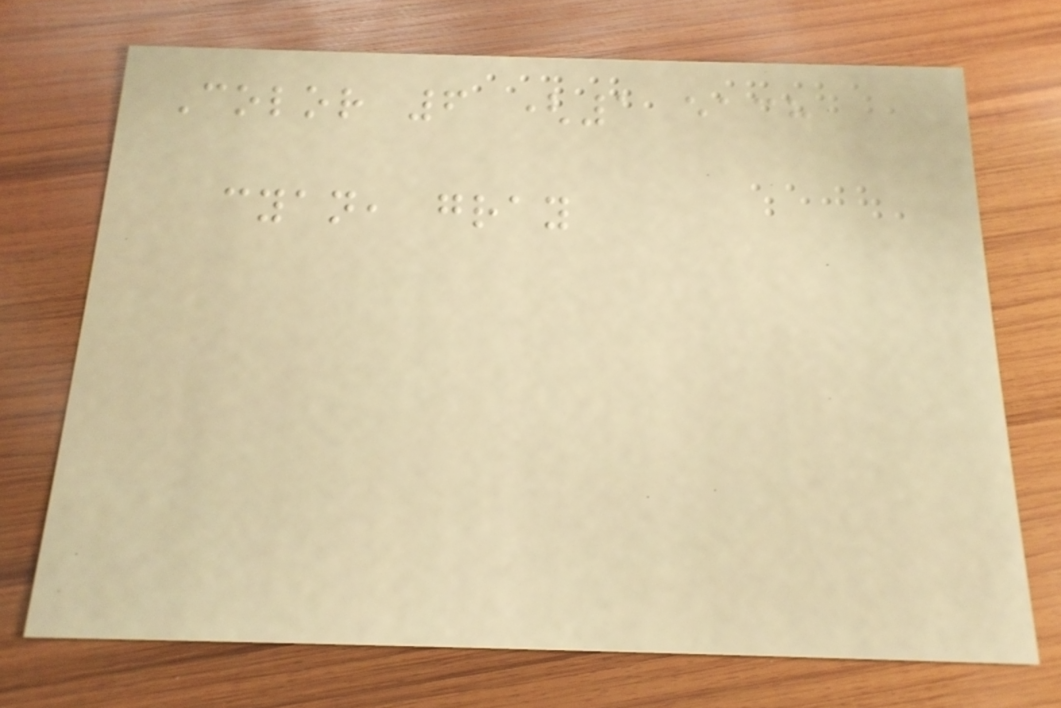Color 6 (1 each
cyan, gray
